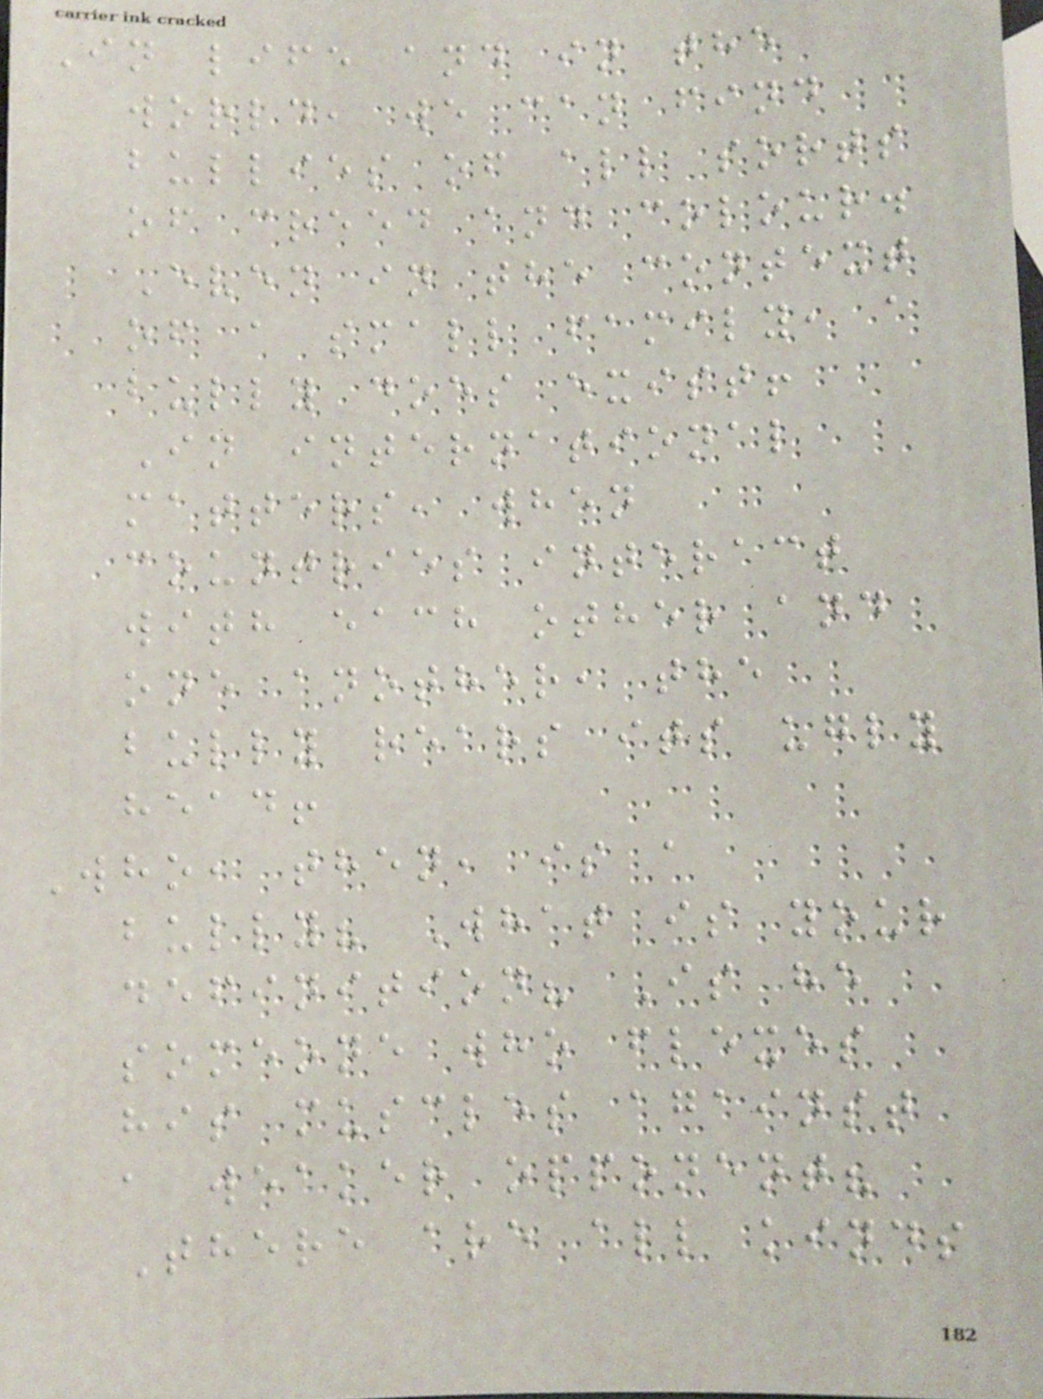In life and in the
world, we can find
bullies of all sorts
of creed and colour.
Even in the context
of a small family, a
bully does exist!
In international
matters, when
countries interact
with each other and
one another, the
bully rears its ugly
head!
Who, then, is a
bully? What is your
definition? Is he
someone who flexes
his muscles against
a weaker opponent?
There are all kinds
